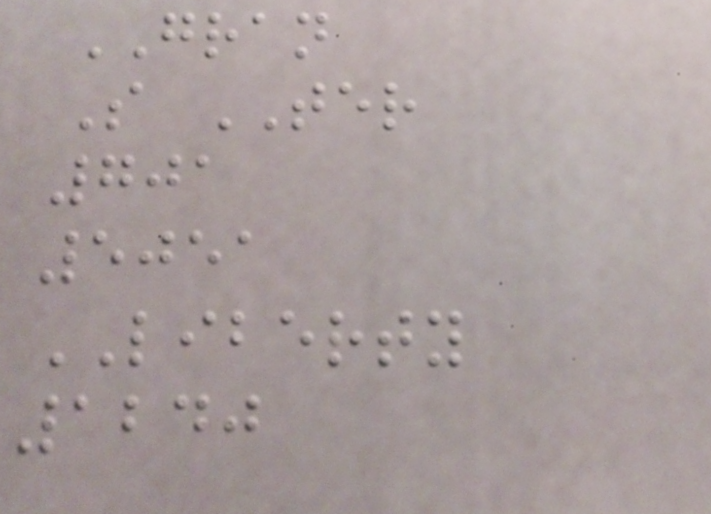GRAN
S TER
701
5051
LIBERTY
1240
